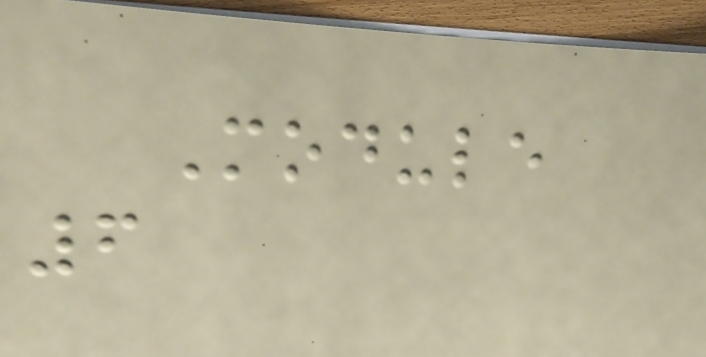Module
6
